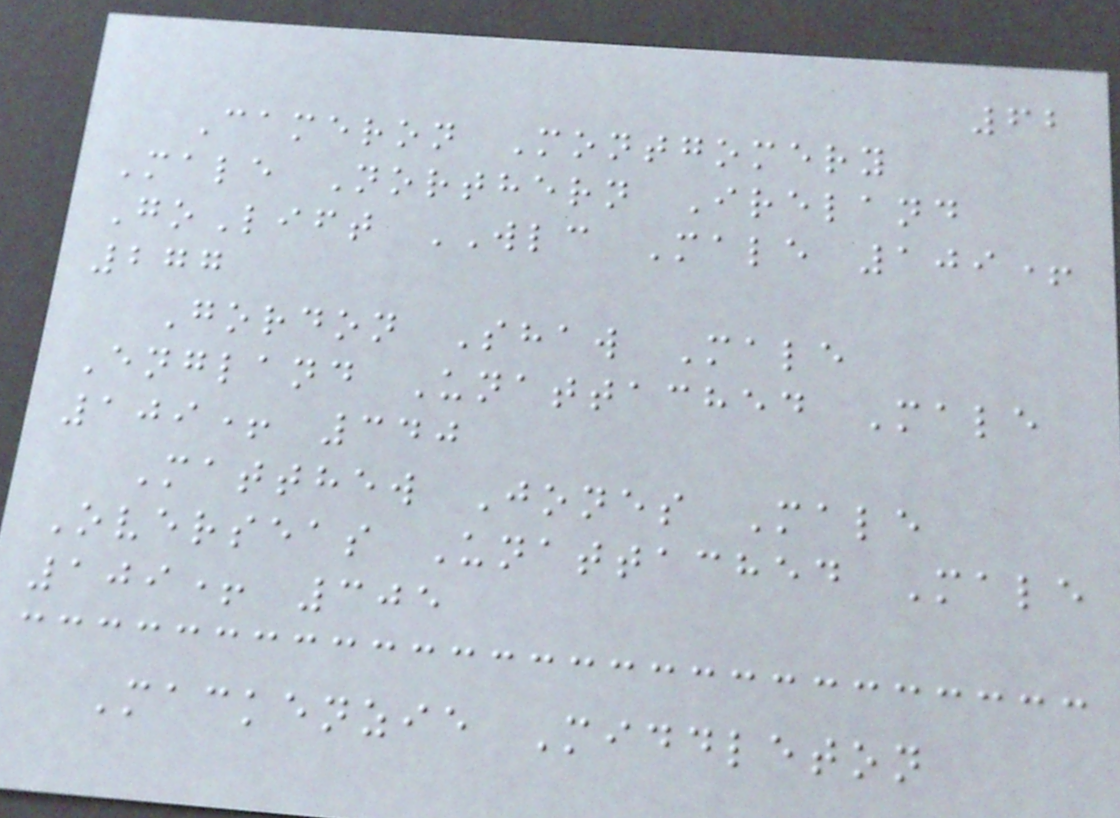62
Cameron Montgomery
Male Northern Ireland
GoLift WLC Male 109+
277
Gordon Shaw Male
England Unattached Male
109+ 340
Matthew Jones Male
Overseas Unattached Male
109+ 305
Mackenzie Middleton
